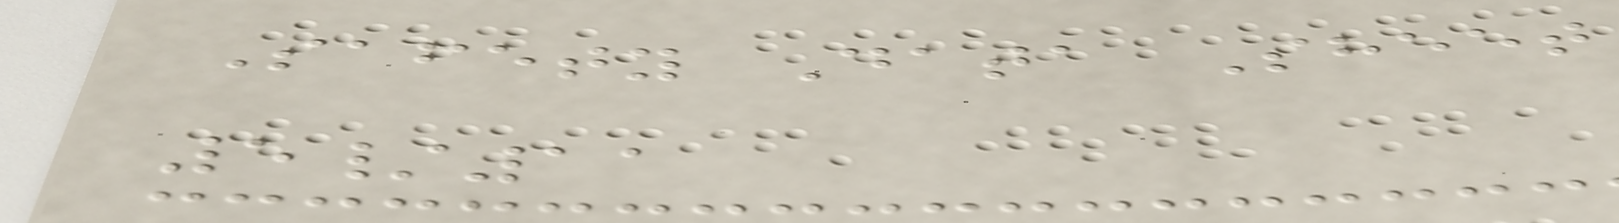Safety Data Sheet
5/11
